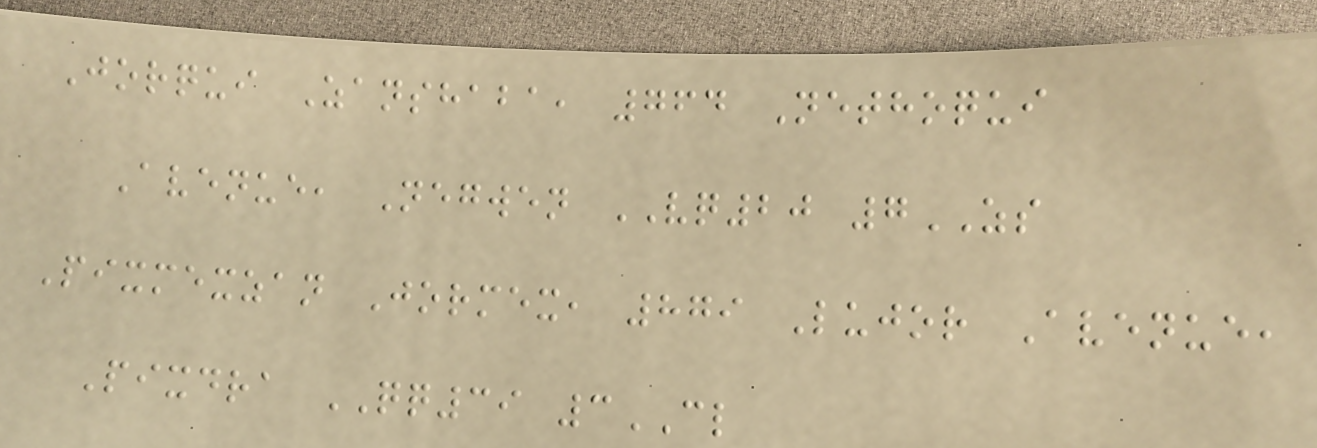Jorqui Zanshaba, 764 Nethoqui
Avenue, Negwen VQ20 7ZS
Pixmexzan Jormex, 879 Lujor Avenue,
Pixdra QQ39 3CL
